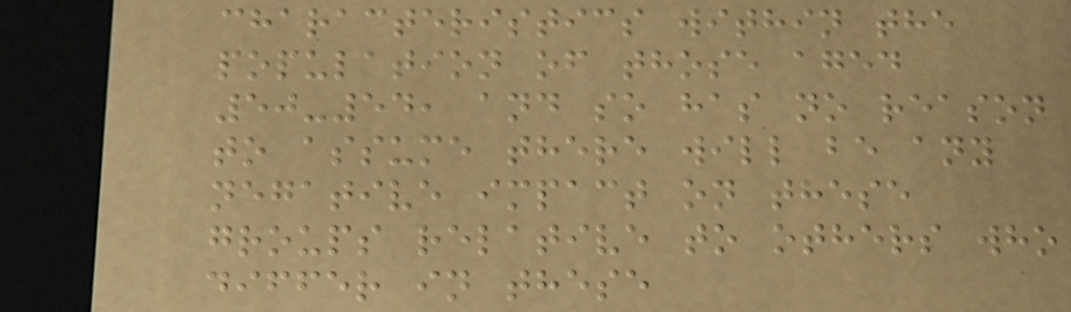characteristics within the
population of those aged
50-54, and so has no reason
to assume there will be any
negative impact on these
groups relative to others who
differ in these
